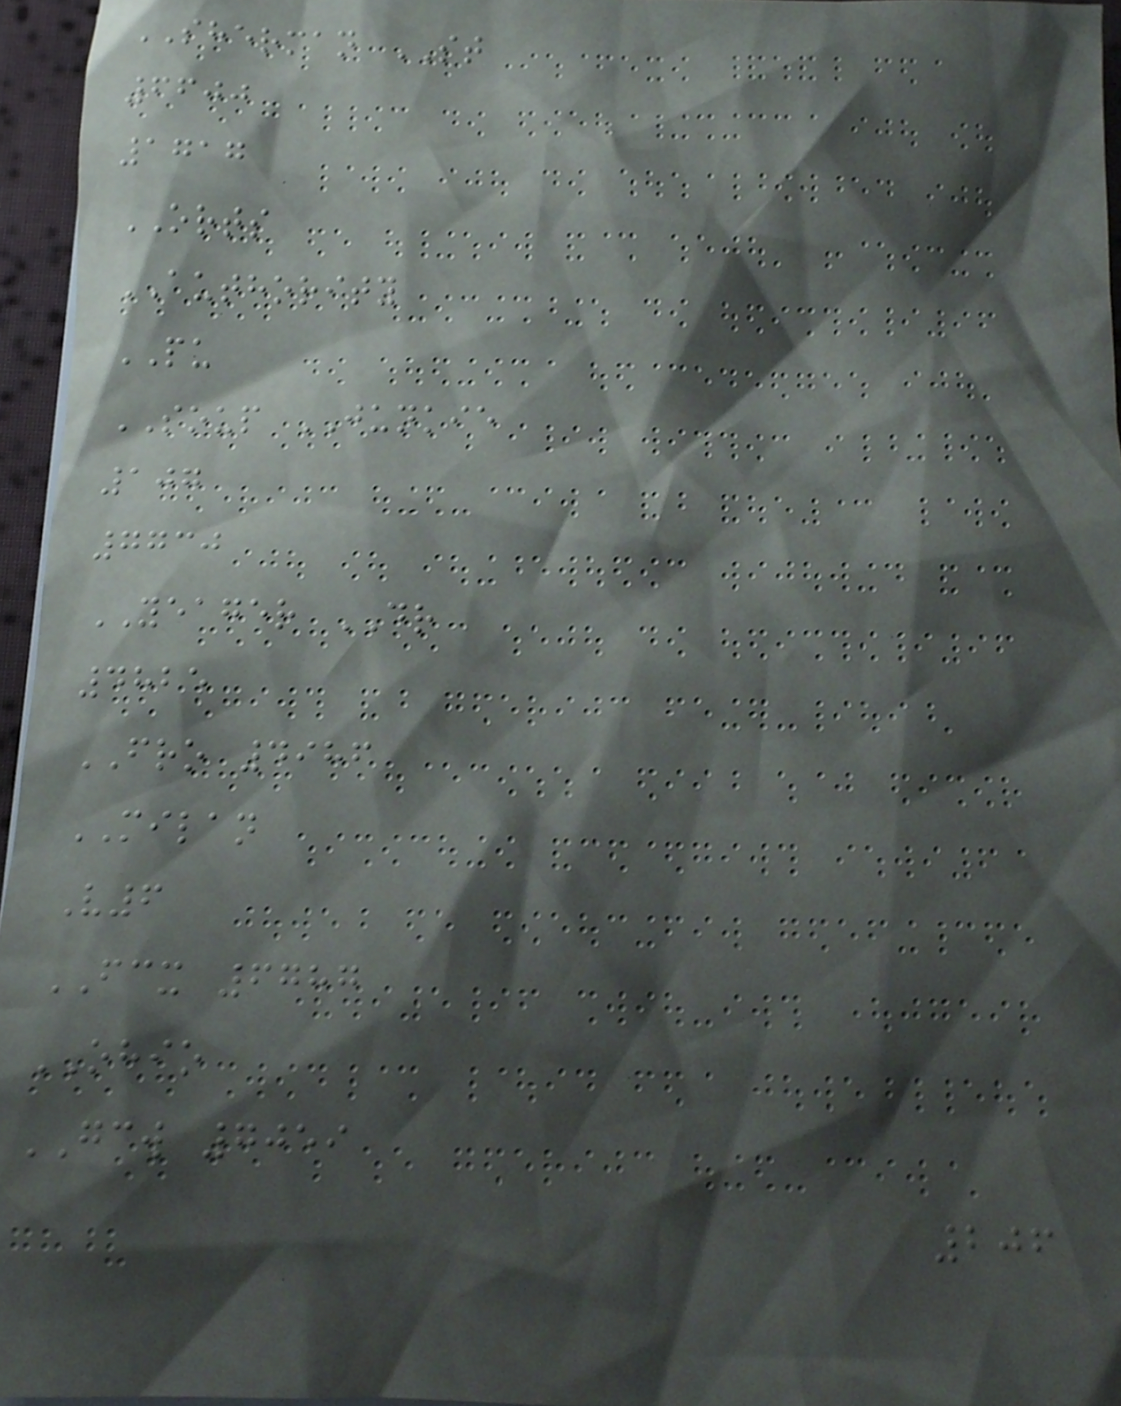SHERMAN ST
6600
1717
ORTS
AUTHORITY
PU
SOUP JUNKIE
107
7730
YEAGER DR
4825
FRO 4986
MILAN
V6
FCX 6787
OHIO
GCW 7059
206
